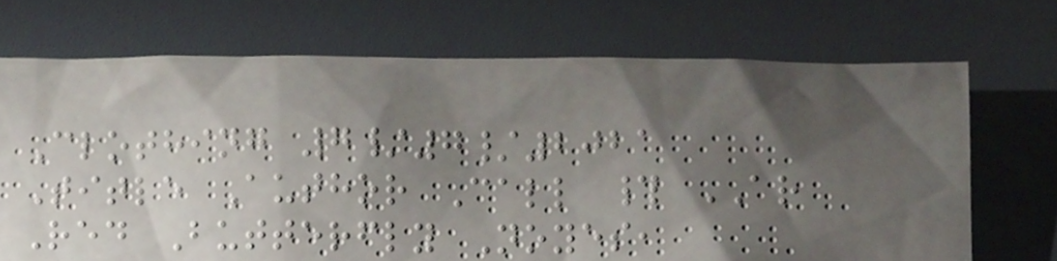Clothing 7/7/2021
Title Author Call # AR
Red Butterfly Noyes,
